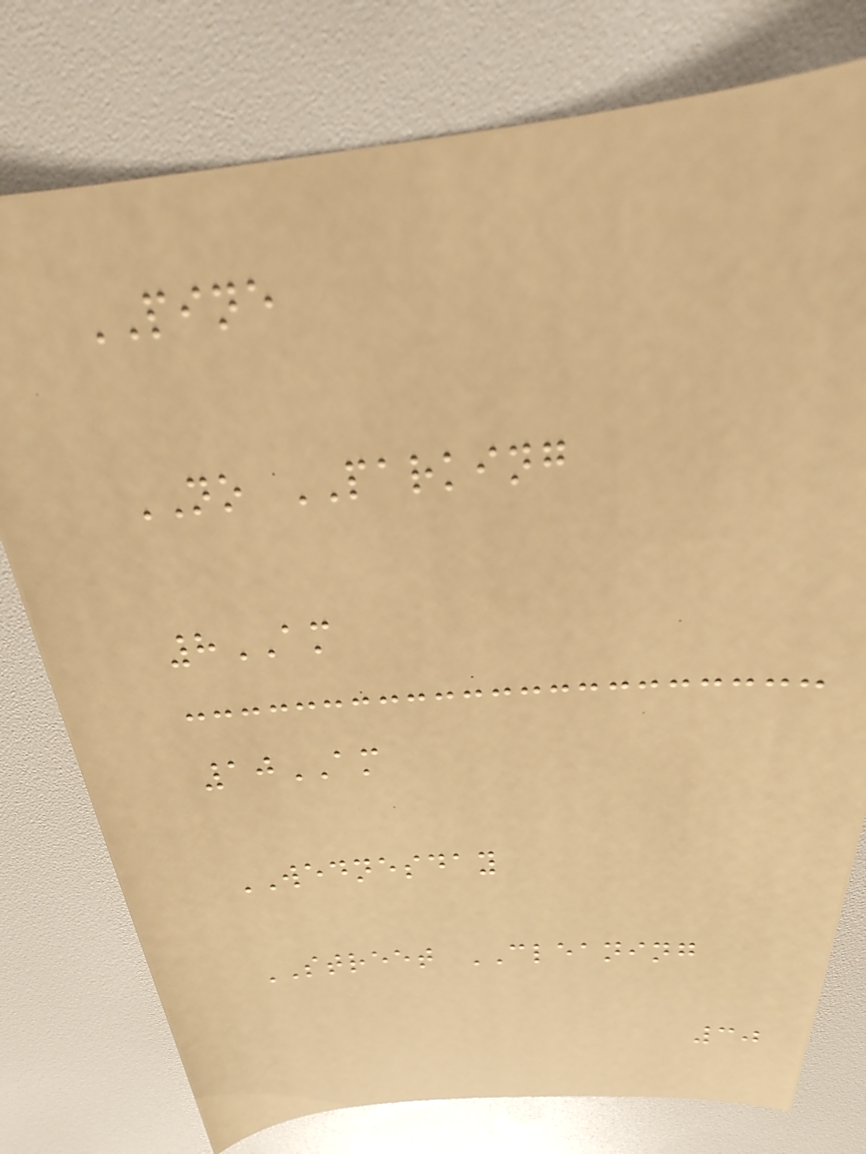PINE
NO PARKING
8AM
10AM
WEDNESDAY
STREET CLEANING
30
